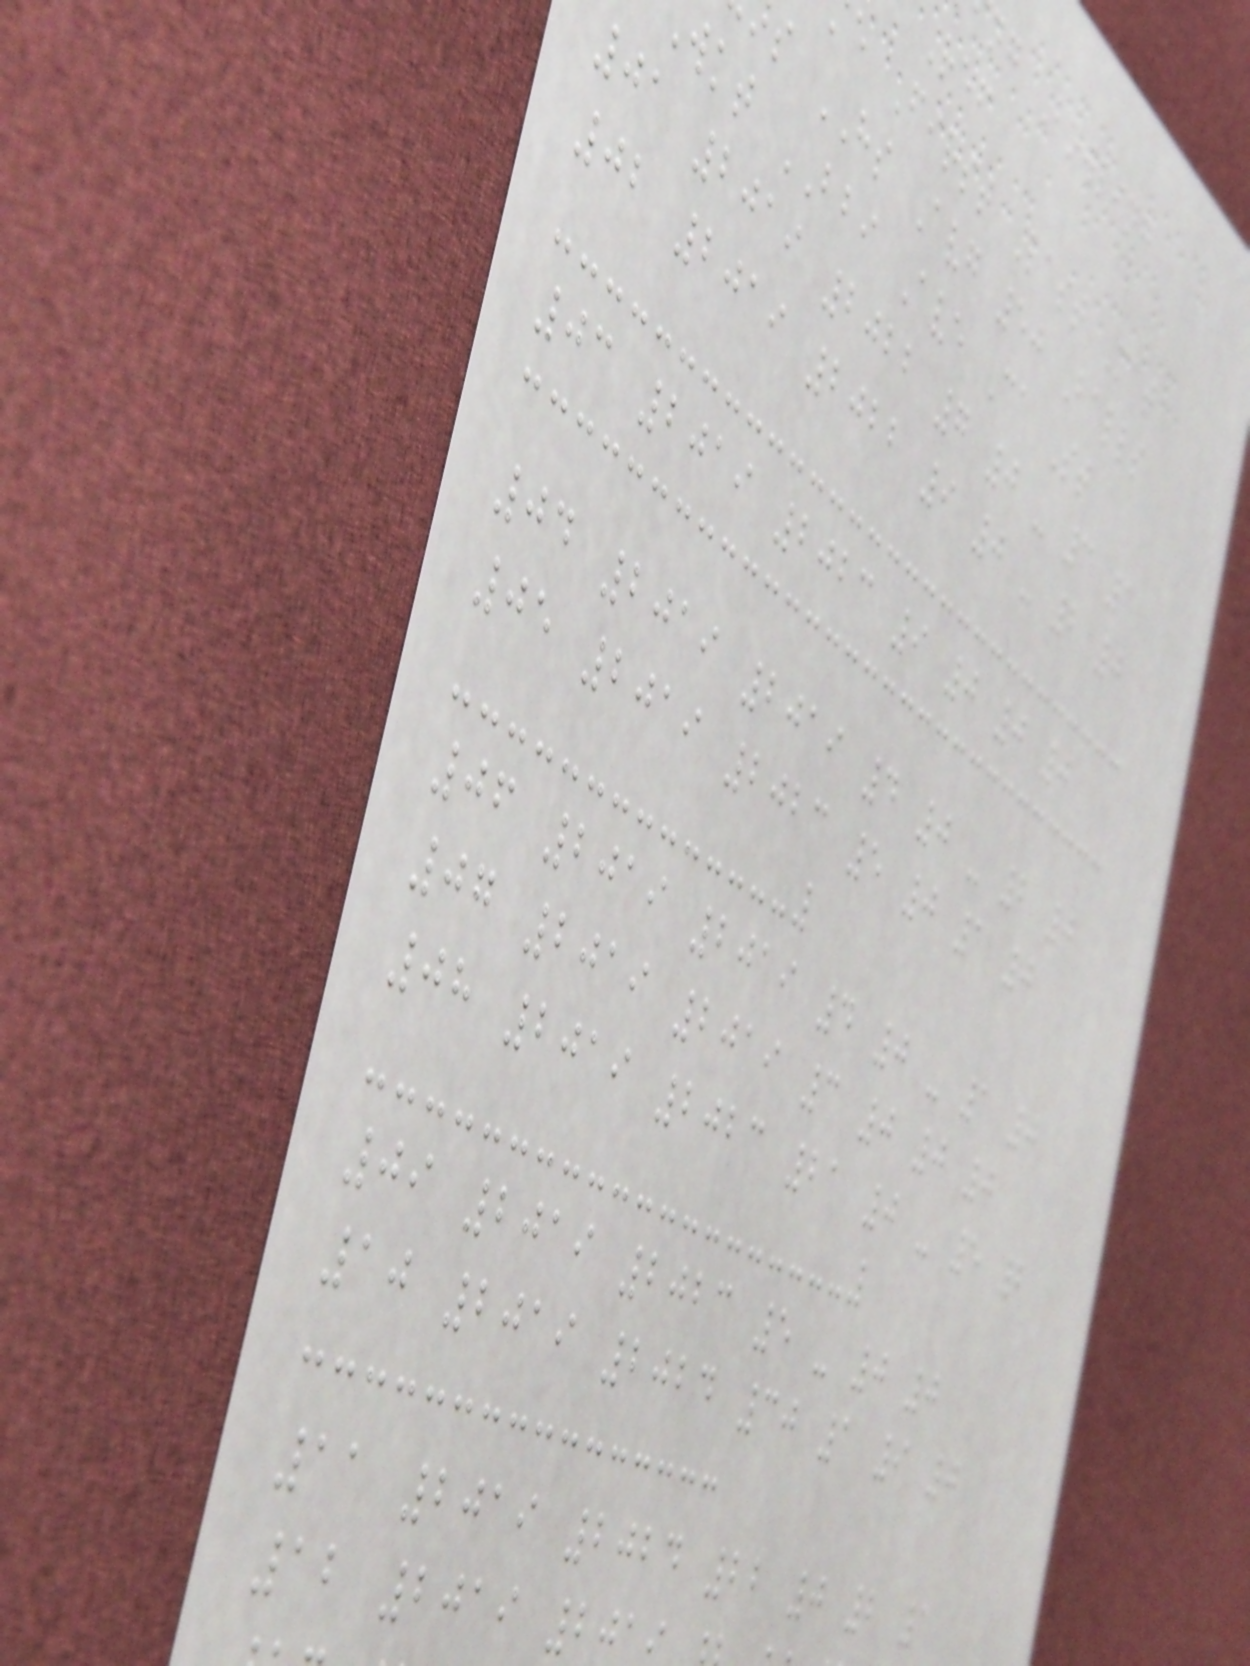ng Bowling
Ref
e First Last Mat
s HS Avg 50 Balls
wkt BBI Ave Ca St
01 2019 2022 7 0 - 3 1
02 2019 2022 9 0 - 2 0
03 2019 2023 9 0 0 0
04 2019 2019 4 0 - 2 0
05 2019 2023 5 0 1 0
06 2019 2019 4 0 - 1 0
07 2019 2019 3 0 0 0
08 2019 2023 21 0 - 5 2
09 2019 2023 5 - 0 0
10 2019 2024 30 1 9 0
11 2019 2024 22 0 2 1
12 2019 20
